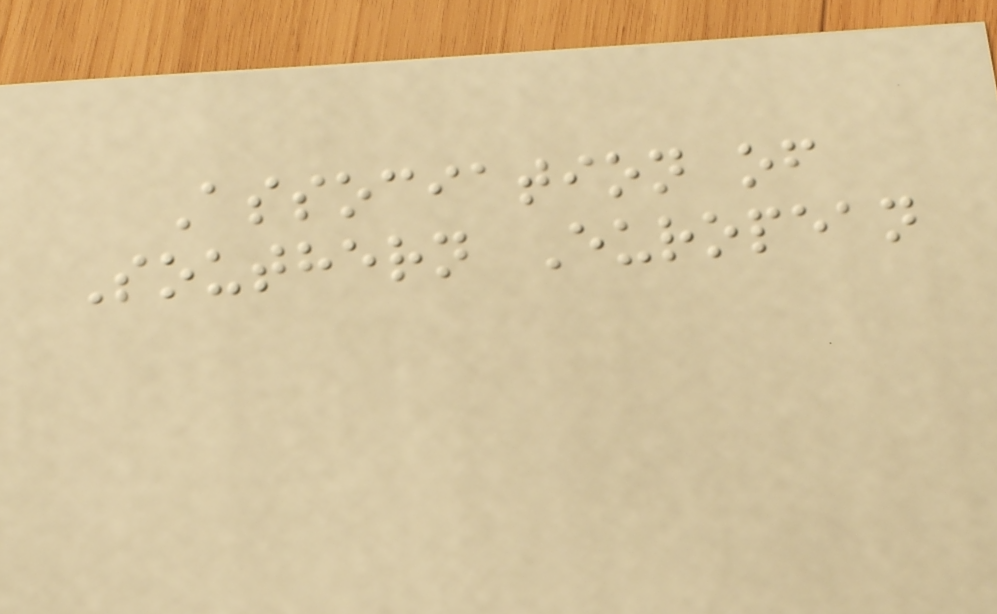Association of
Southern European
